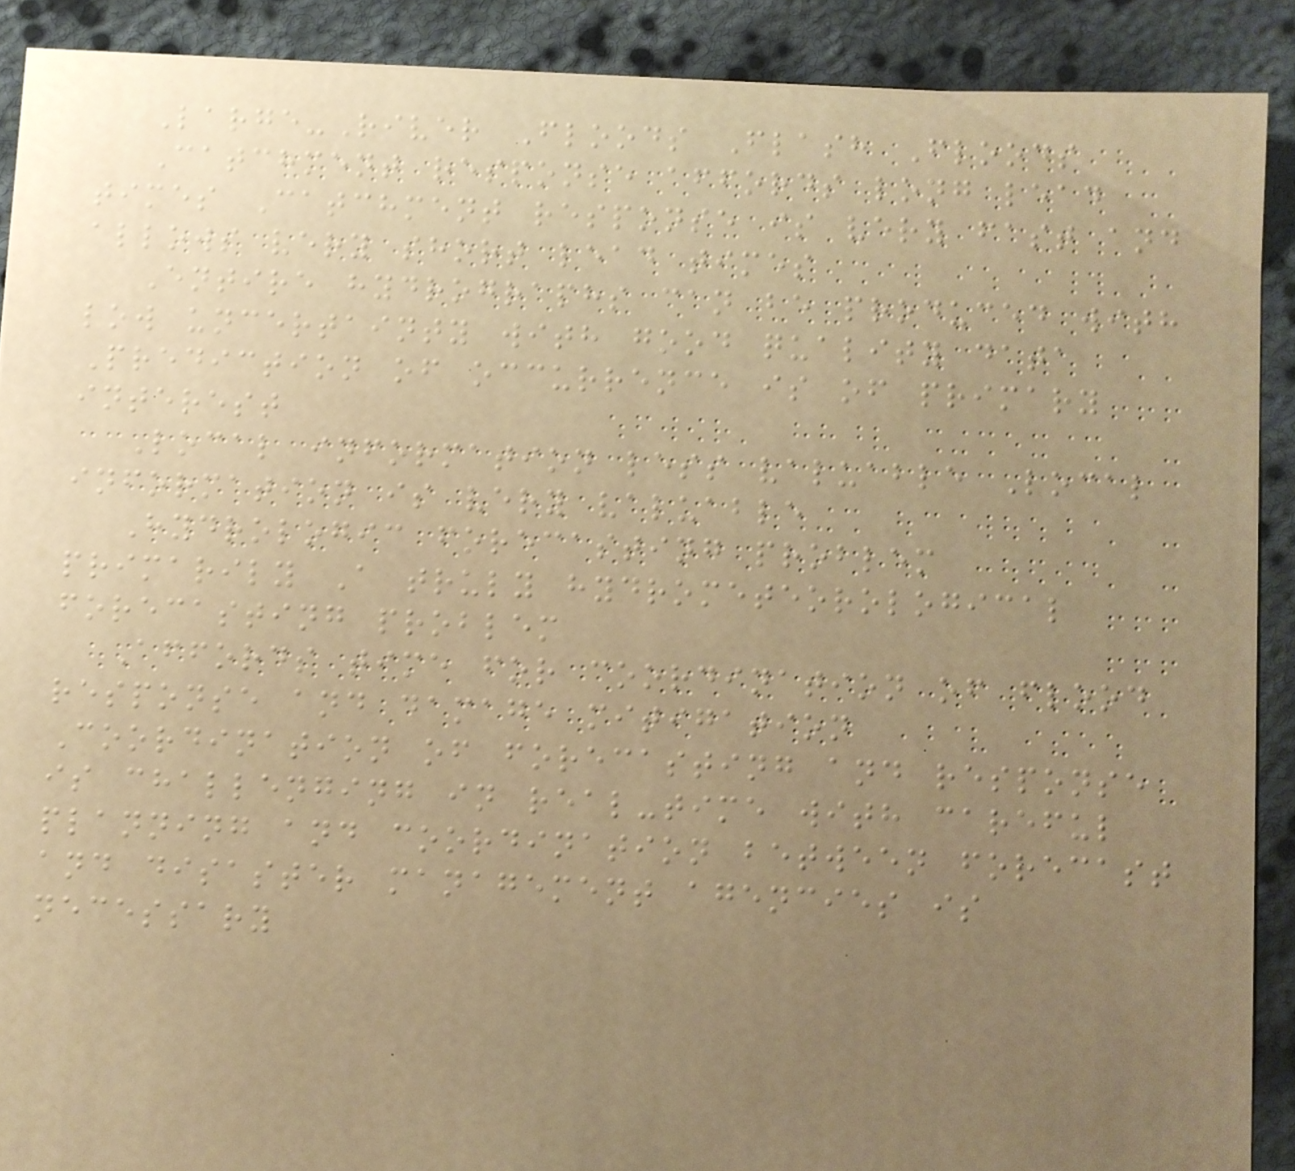Large-River Floods Flash Floods
Catchment response affords long lead
times Catchment response is very fast and
allows very short lead times
Entire hydrographs can be produced with
low uncertainty with good quality data
Prediction of occurrence is of primary
interest
Local information less valuable Local
information is very valuable
Hydrologic forecasting problem
primarily A truly hydrometeorological
forecasting problem
Affords time for coordination of flood
response and damage mitigation
Coordination of forecasting and response
is challenging in real-time with careful
planning and coordination between forecast
and disaster management agencies is
necessary
